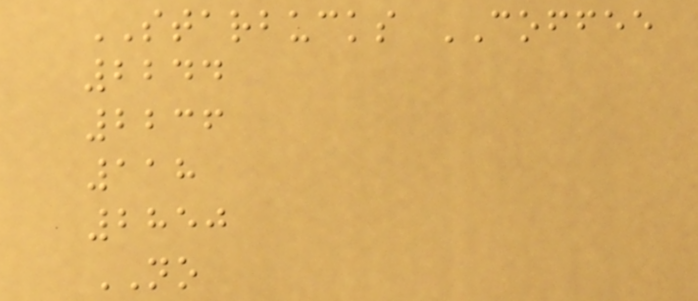STARBUCKS COFFEE
2244
2236
118
2850
NO
